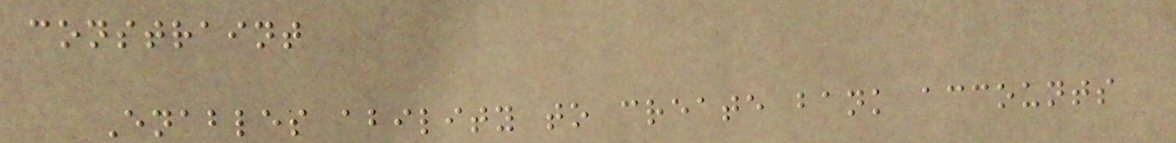constraint
Enables ability to create bank accounts
